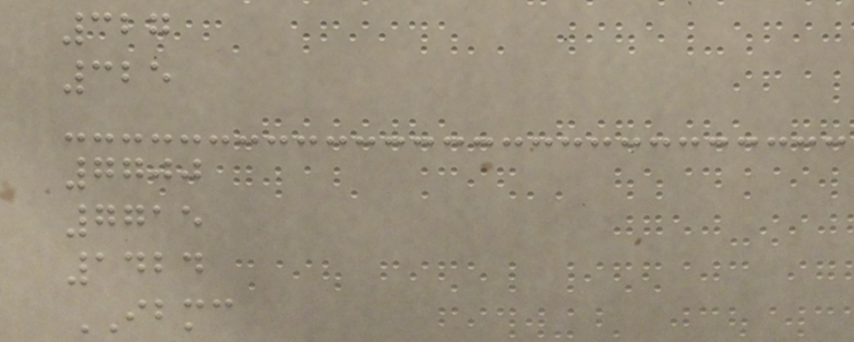327
325
7700
7715
1424
IBMC
